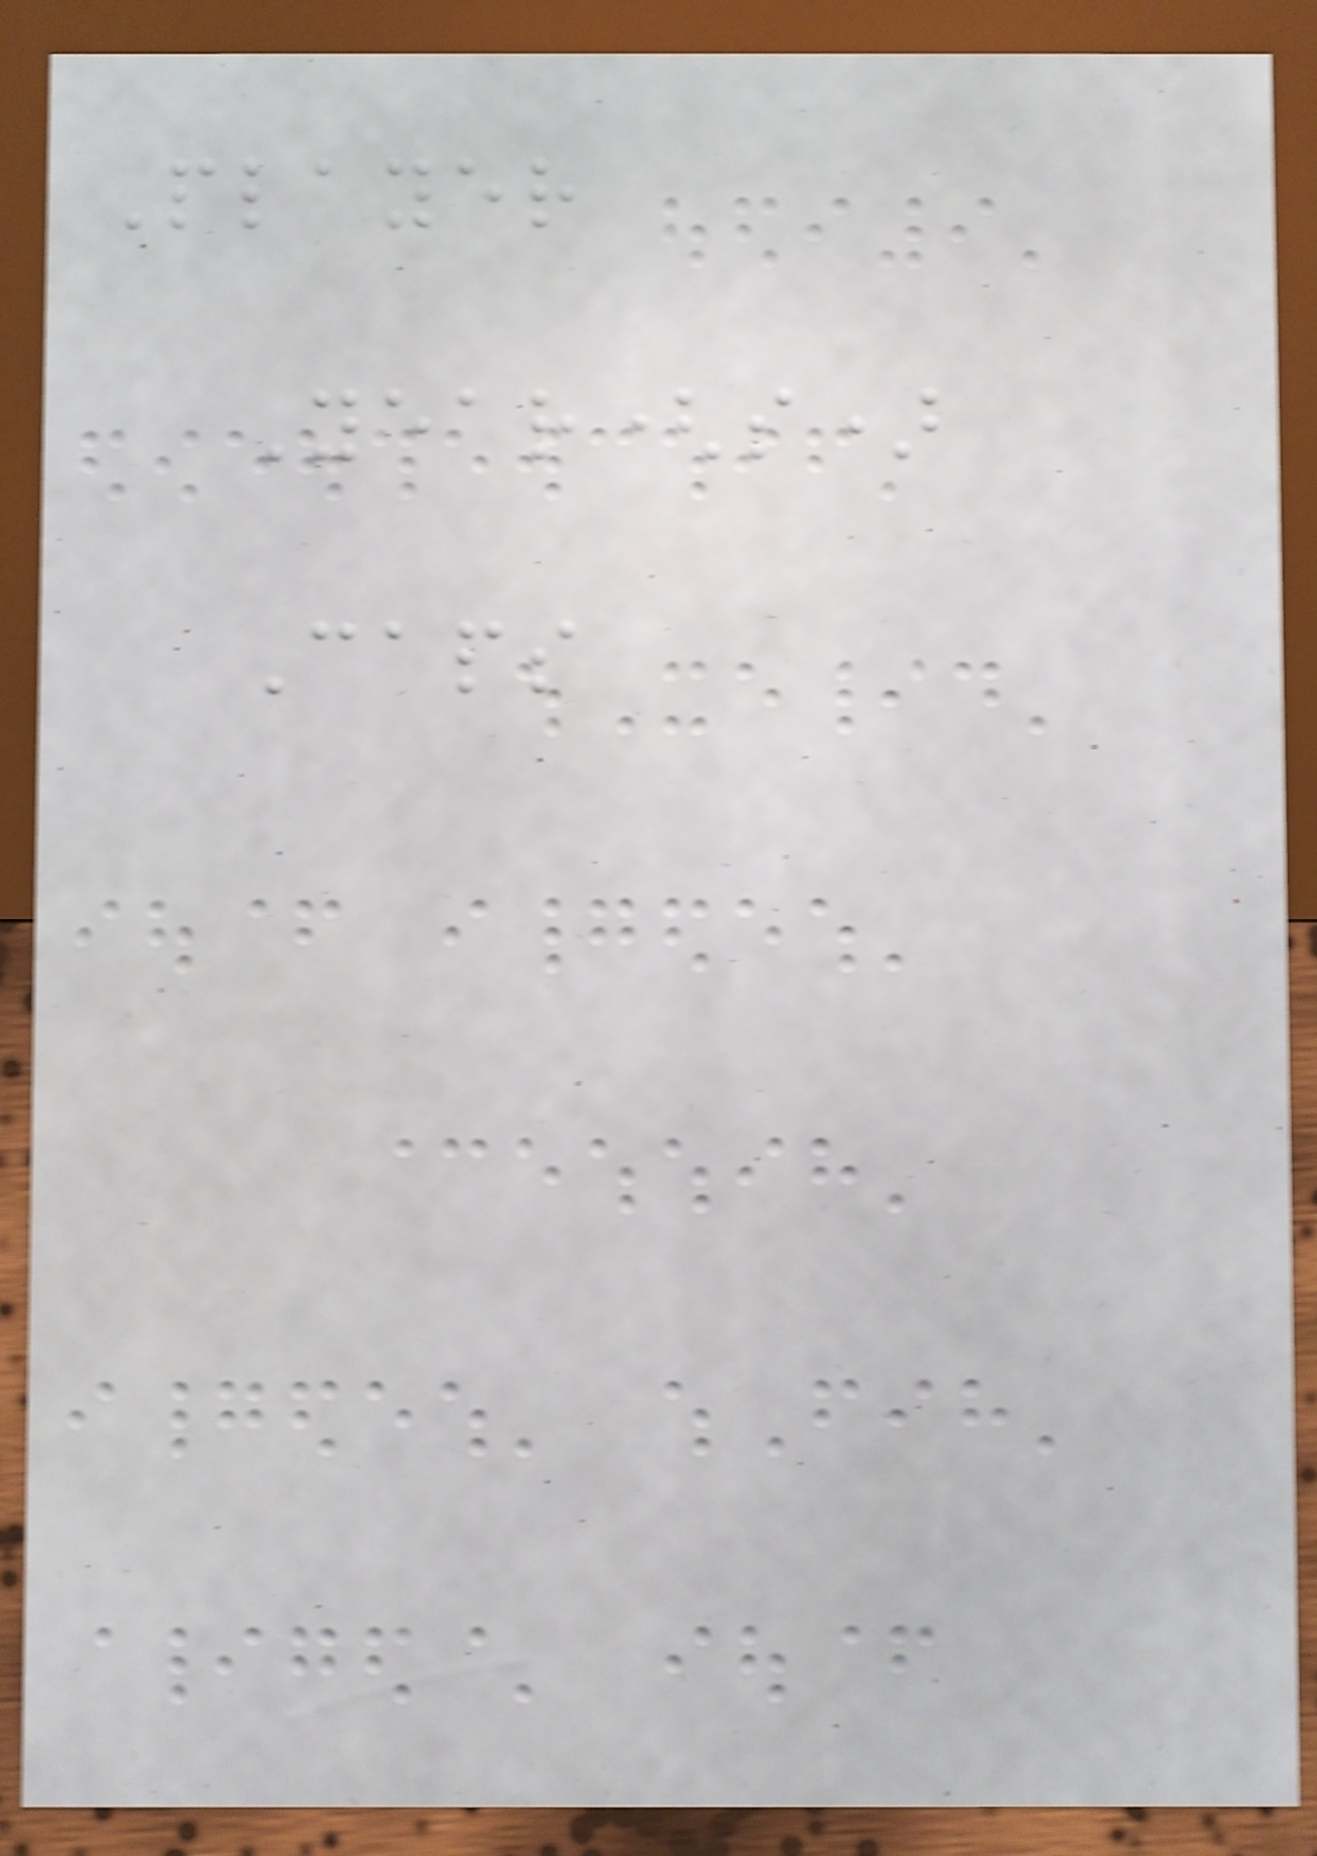Player
Year(s)
Caps
